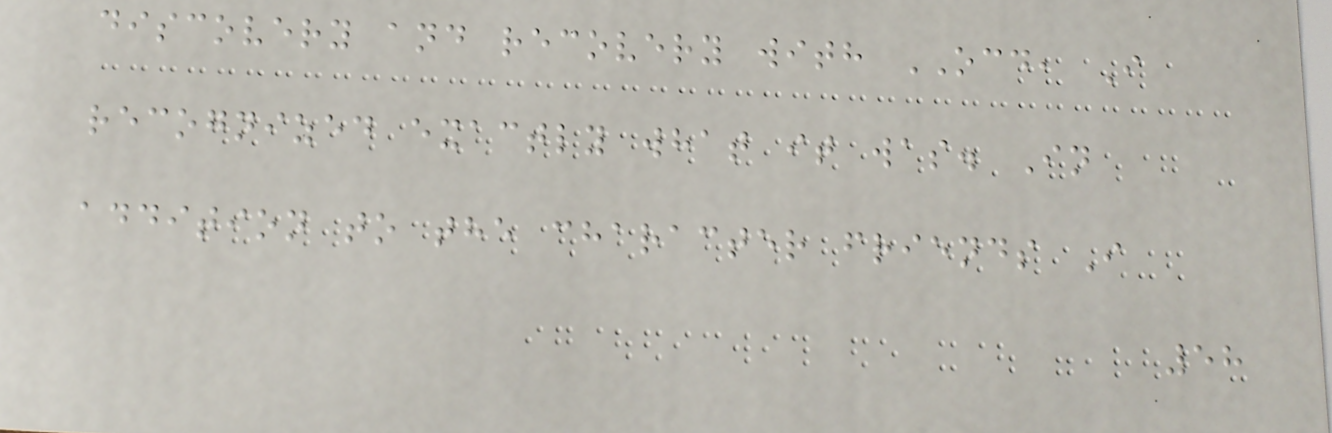discovery and recovery with OCD, I
recognized exactly what it was. In
addition to the character friends I
58
